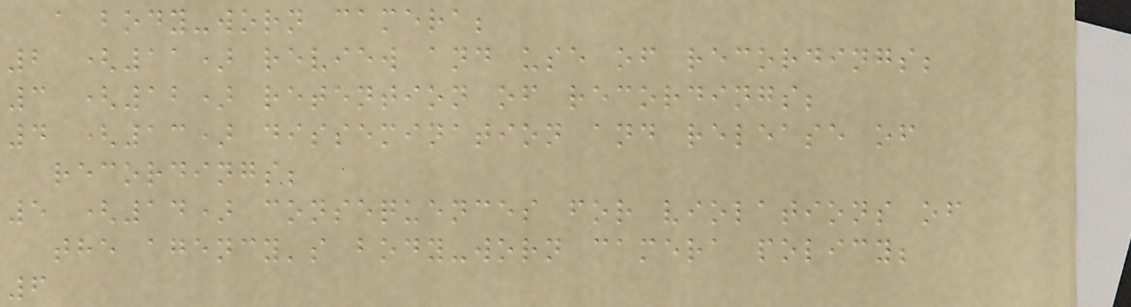a body-worn camera;
2 (11) review and use of recordings;
3 (12) retention of recordings;
4 (13) dissemination and release of
recordings;
5 (14) consequences for violations of
the agency's body-worn camera policy;
6
